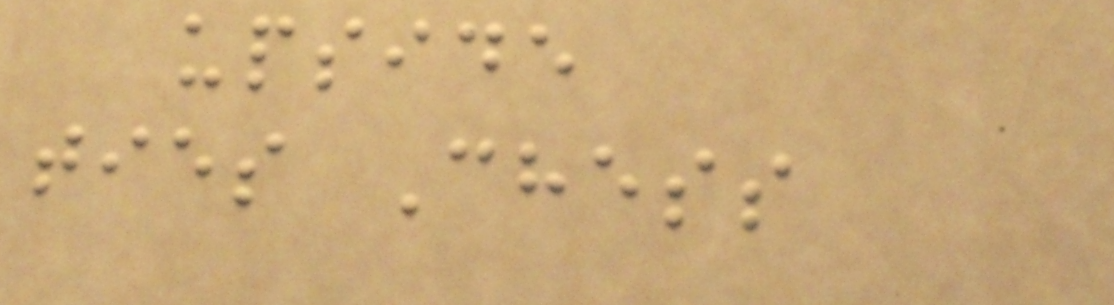upside
ties Chess
